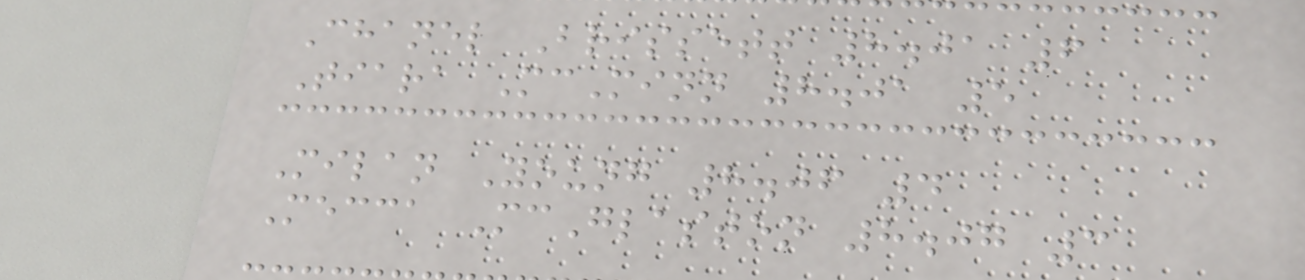Chanel Brissett 8.01 6
Tiara McMinn 8.01 5
Milan Young 8.06 4
Mecca McGlaston 8.07 3
